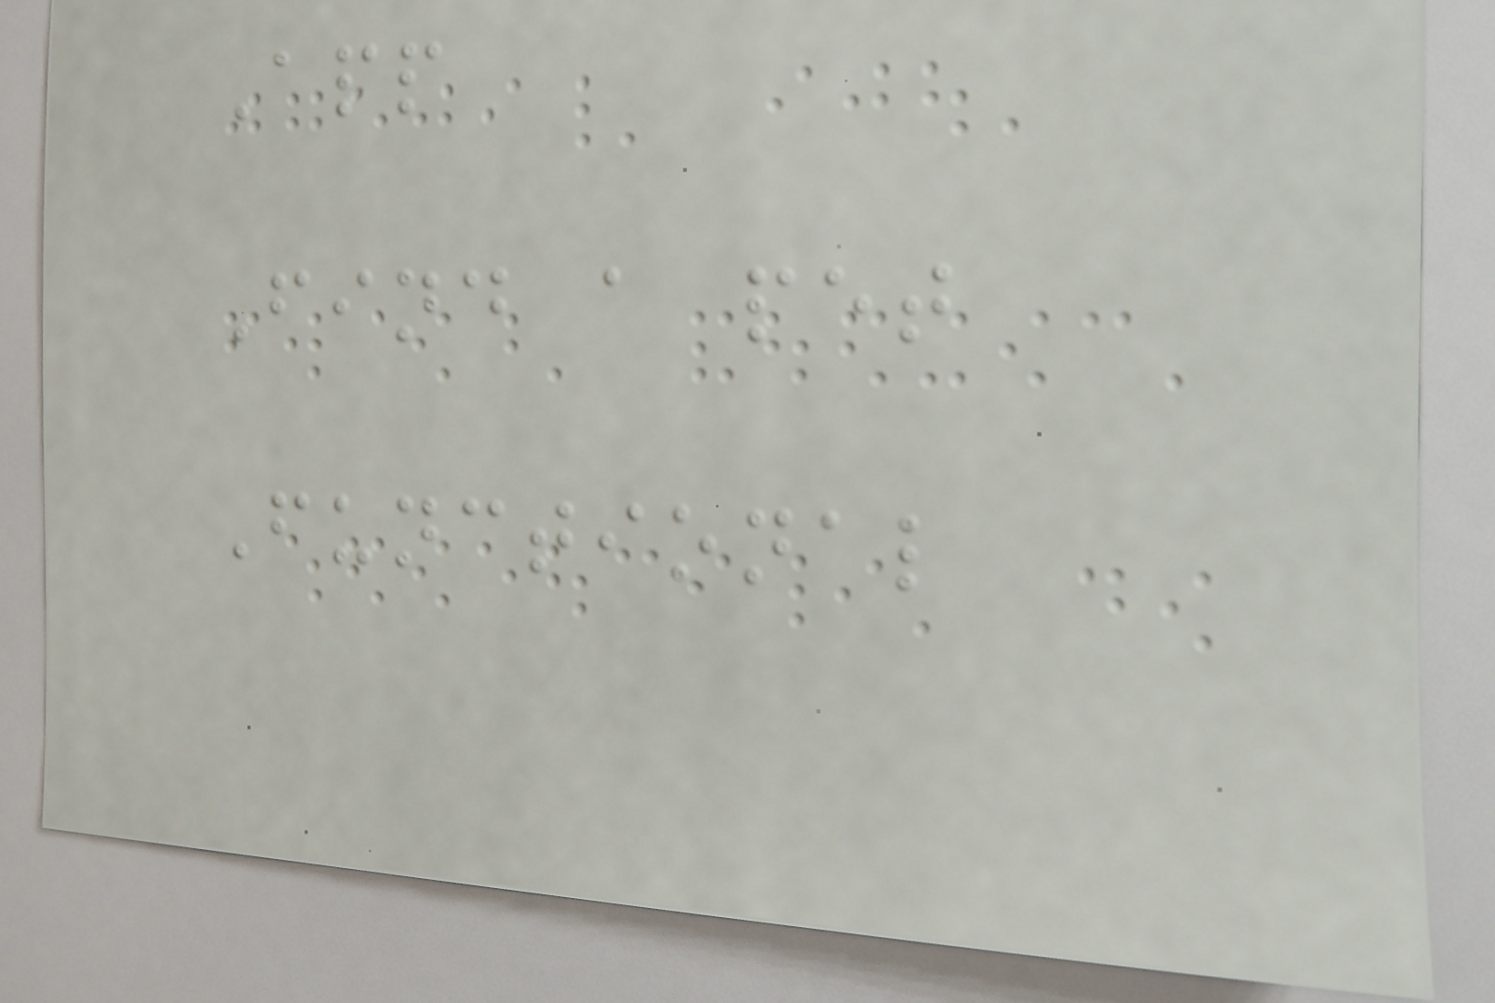App
Find a pet
Functional
